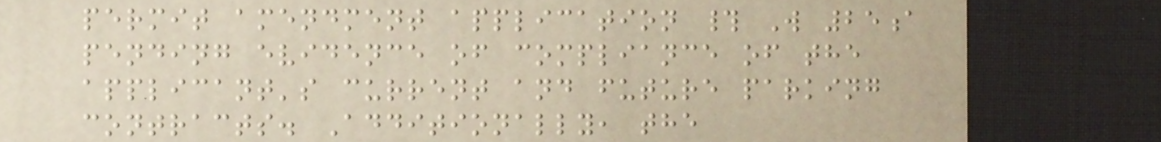permit amendment application # W 25a
pending evidence of compliance of the
applicant's current and future parking
contracts. Additionally, the
